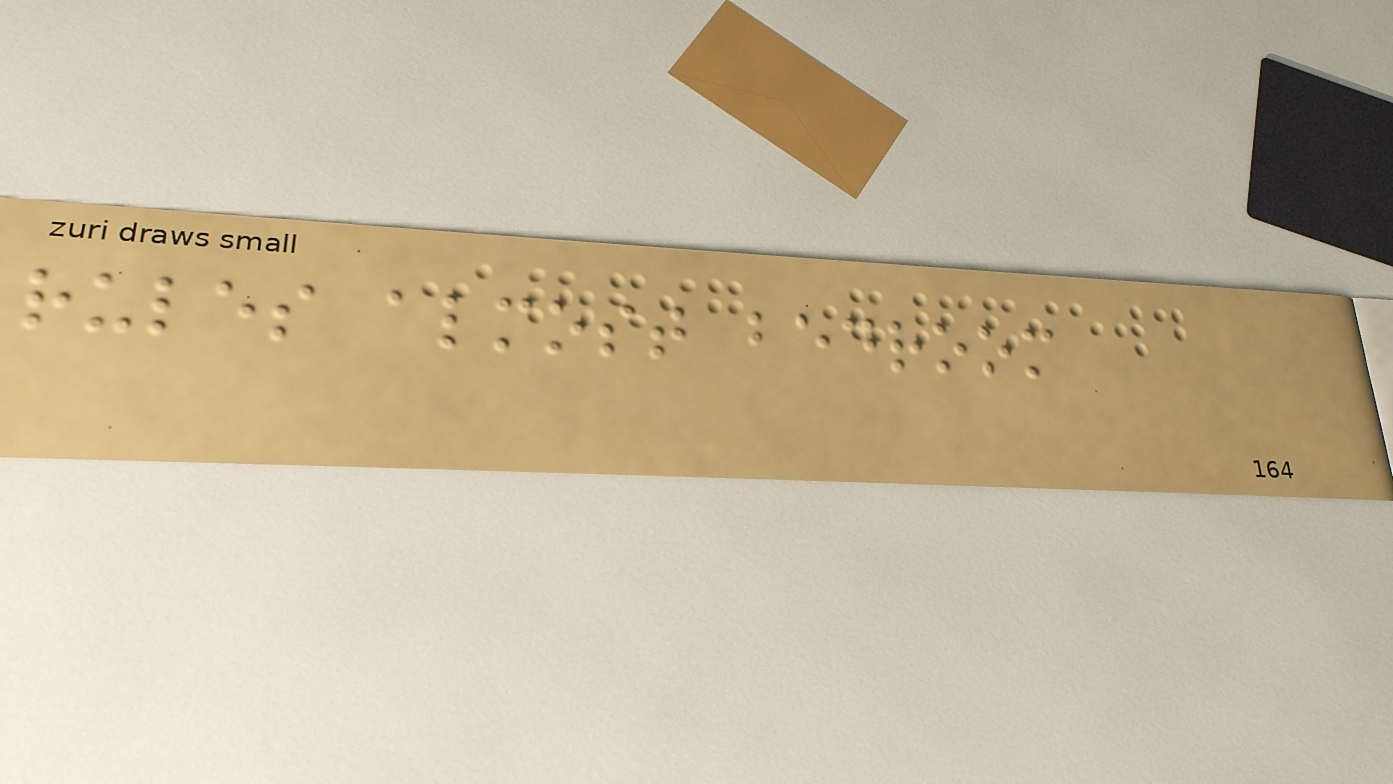rules almost bedroom
